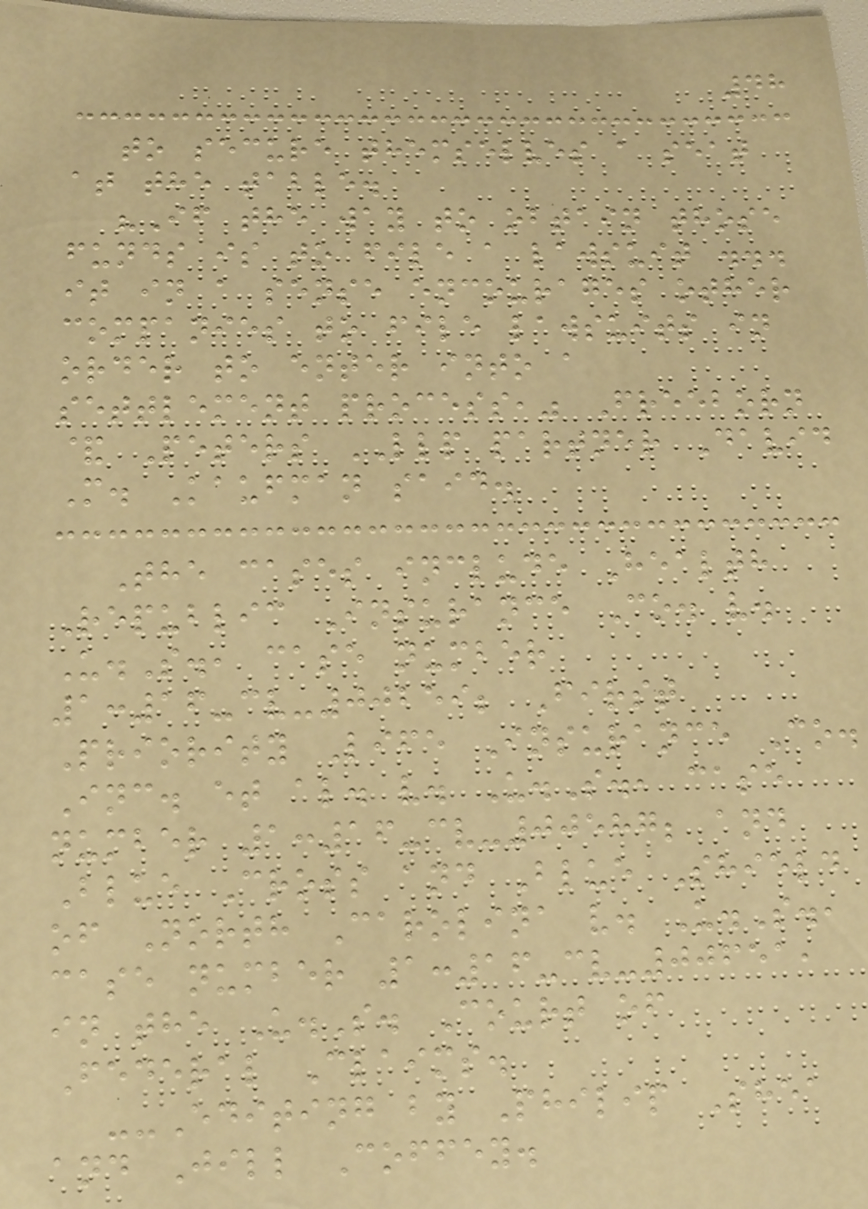48
to secure themselves a seat
at the table.
"If the way to obtain those
funds is to file a lawsuit ...
it in a sense encourages other
companies to file lawsuits in
order to enter into a
settlement process," Freeborn
& Peters LLP partner David
M. Kaufman said.
The cases include Health
Republic Insurance Co. v.
U.S., case number
1:16-cv-00259; First
Priority Life Insurance Co.
Inc. et al. v. U.S., case
number 1:16-cv-00587; and
Blue Cross and Blue Shield
of North Carolina v. U.S.,
case number 1:16-cv-00651,
in the U.S. Court of
Federal Claims.
--Editing by Philip Shea
and Jill Coffey.
